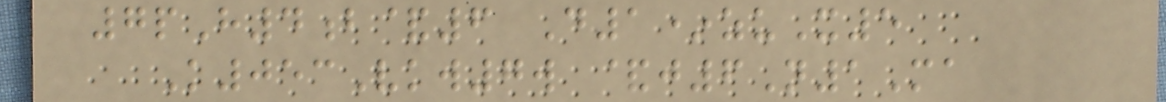7pH4b&6 D1*zuX5
K053Vkw7w &j6N1Ma
